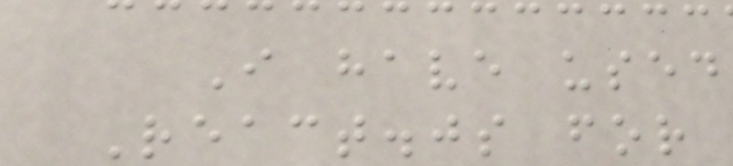I have used
React.js for
